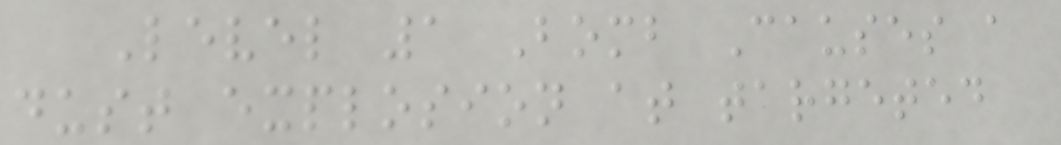Level 1 Bomb Causes a
dust explosion at targeted
